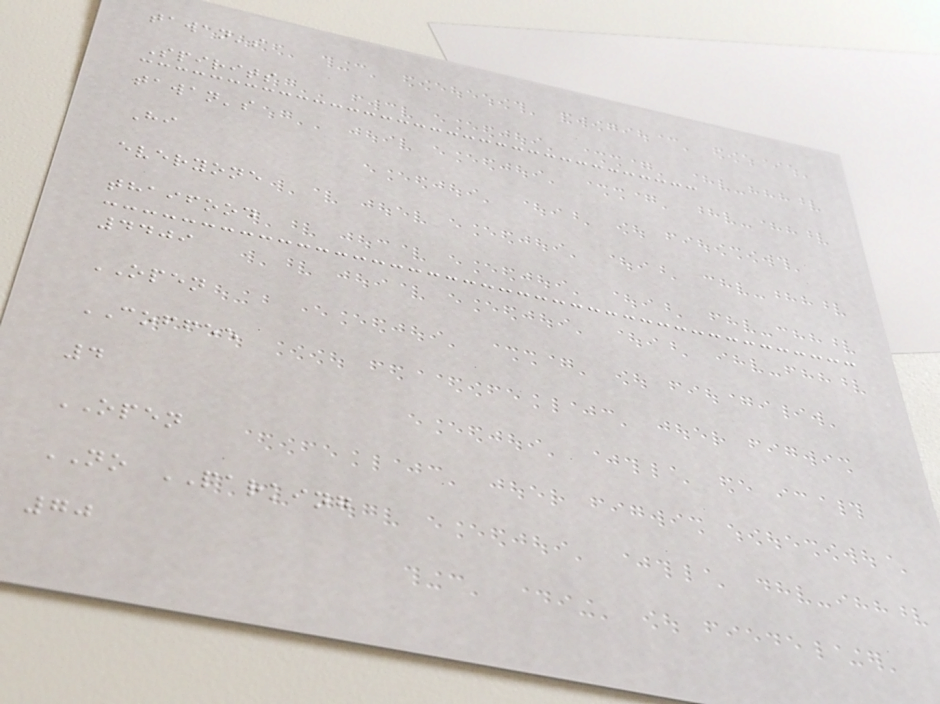tawan's
Spirits
tawan's
Hi
everyone
thaifood
4409
OPEN
COFFEE
4
OPEN
NO PARKING
70
